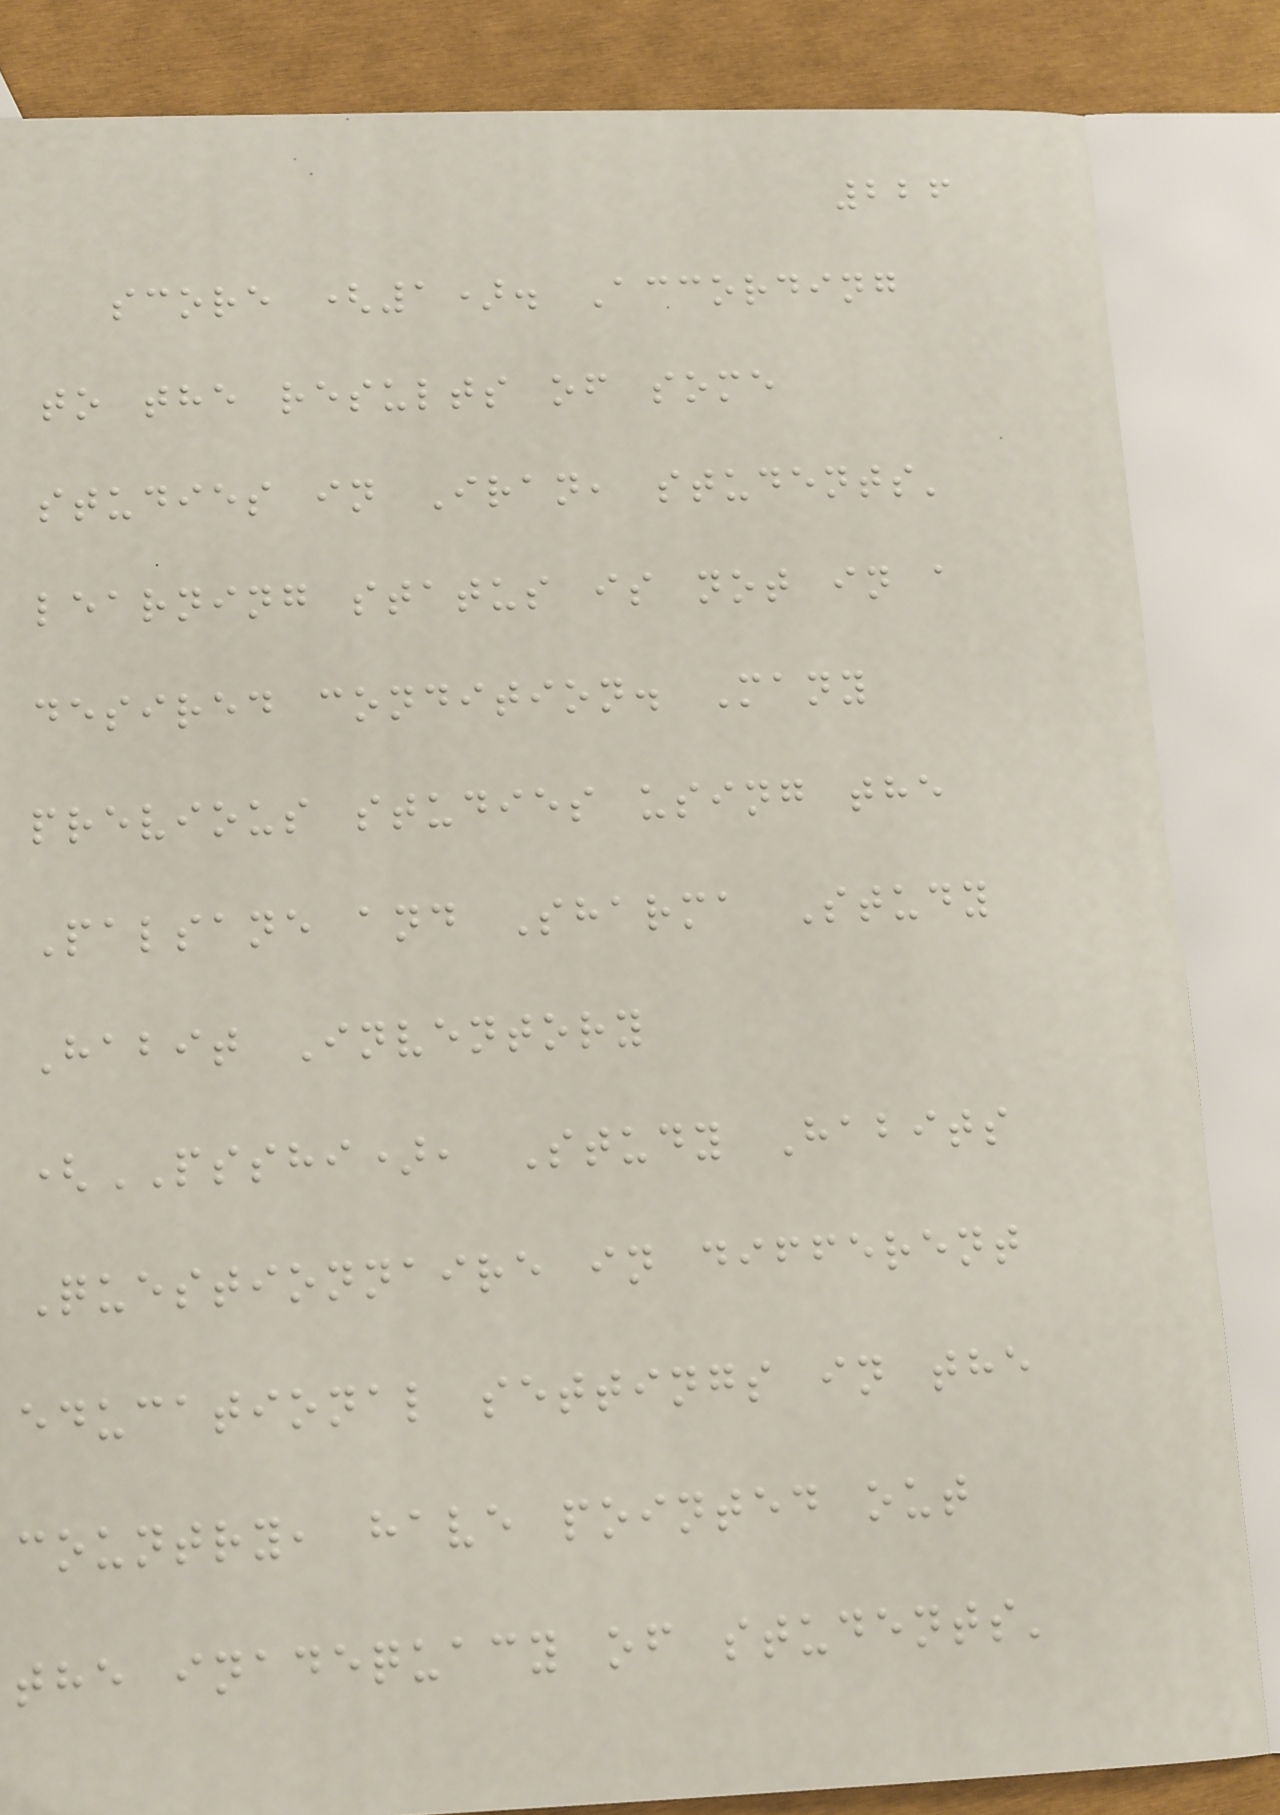226
score (1). According
to the results of some
studies in Iran, students'
learning status is not in a
desired condition. Many
previous studies using the
Palsane and Sharma Study
Habit Inventory
(PSSHI), Study Habits
Questionnaire in different
educational settings in the
country, have pointed out
the inadequacy of students'
